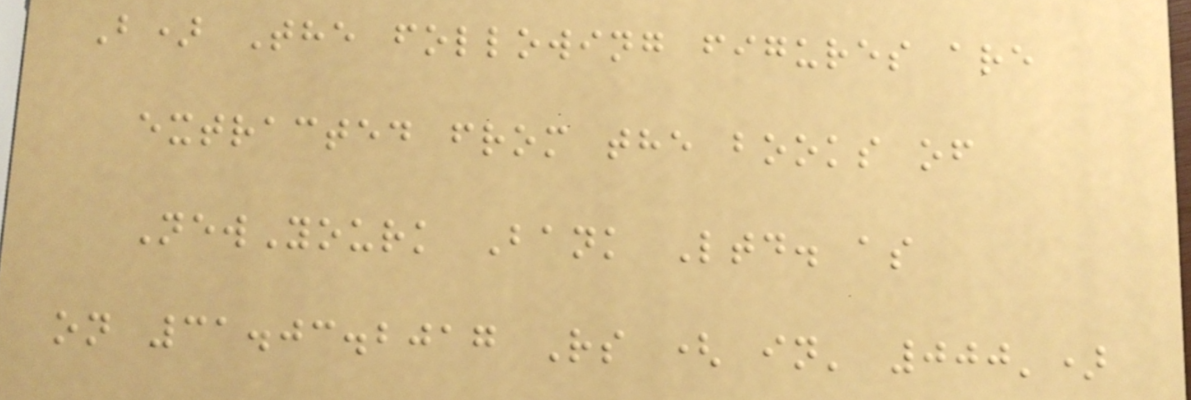B) The following figures are
extracted from the books of
NewYourk Bank Ltd. as
on 31.03.2017 Rs ( in' 000')
